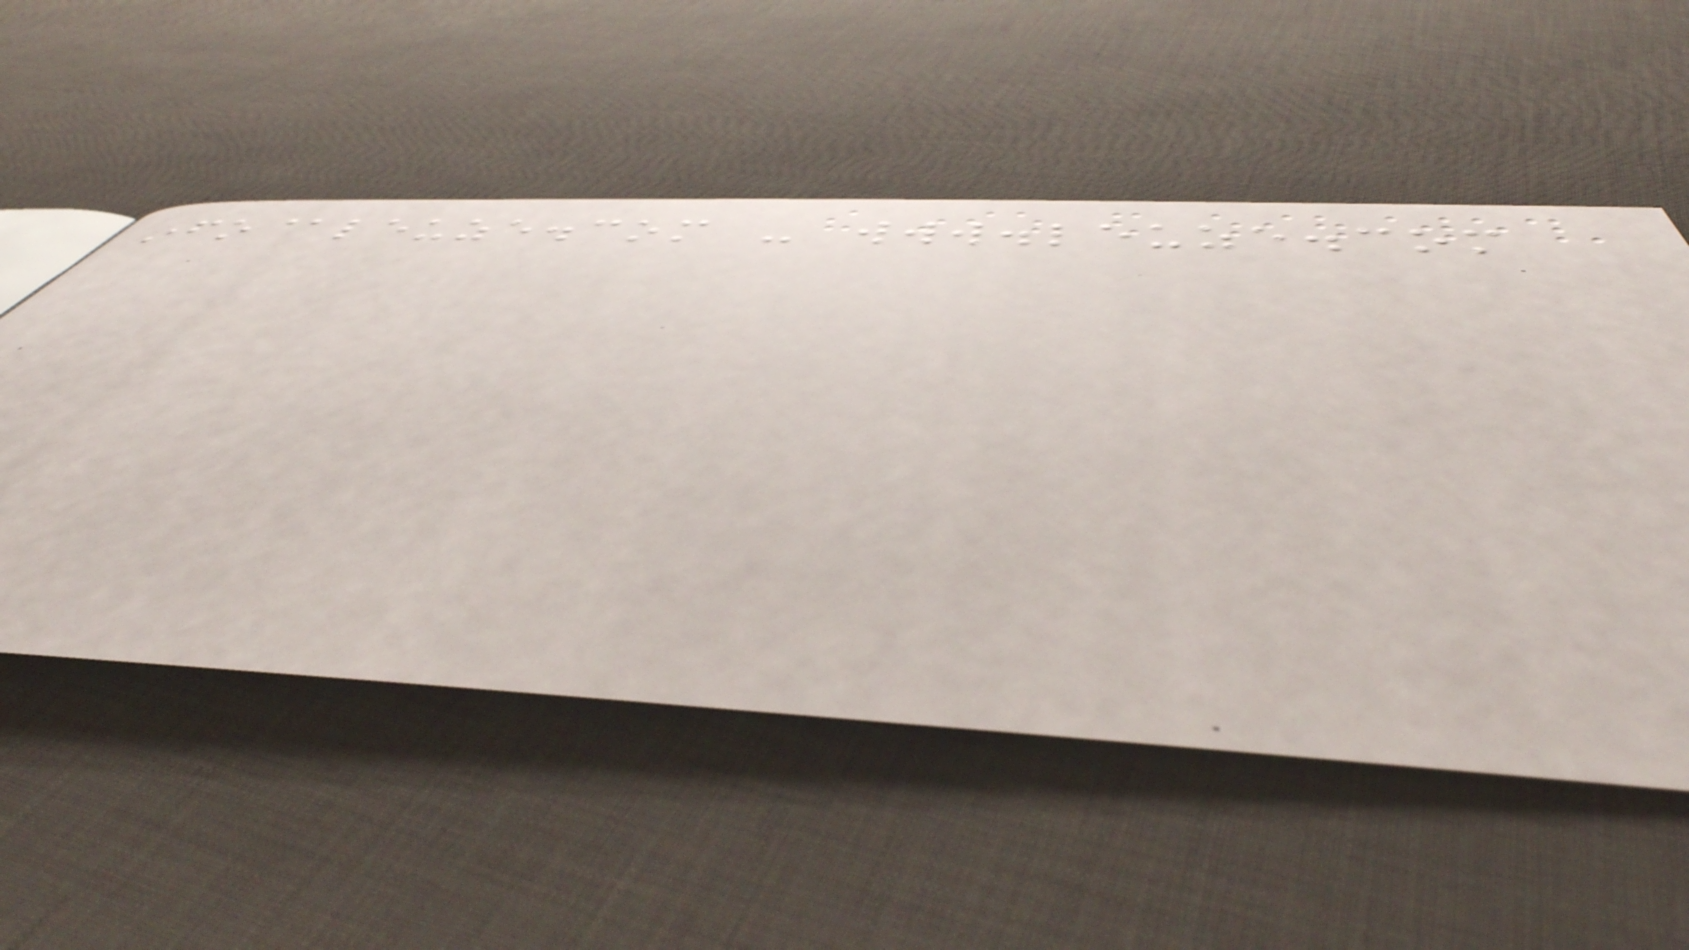info@leuze.com - www.leuze.com
